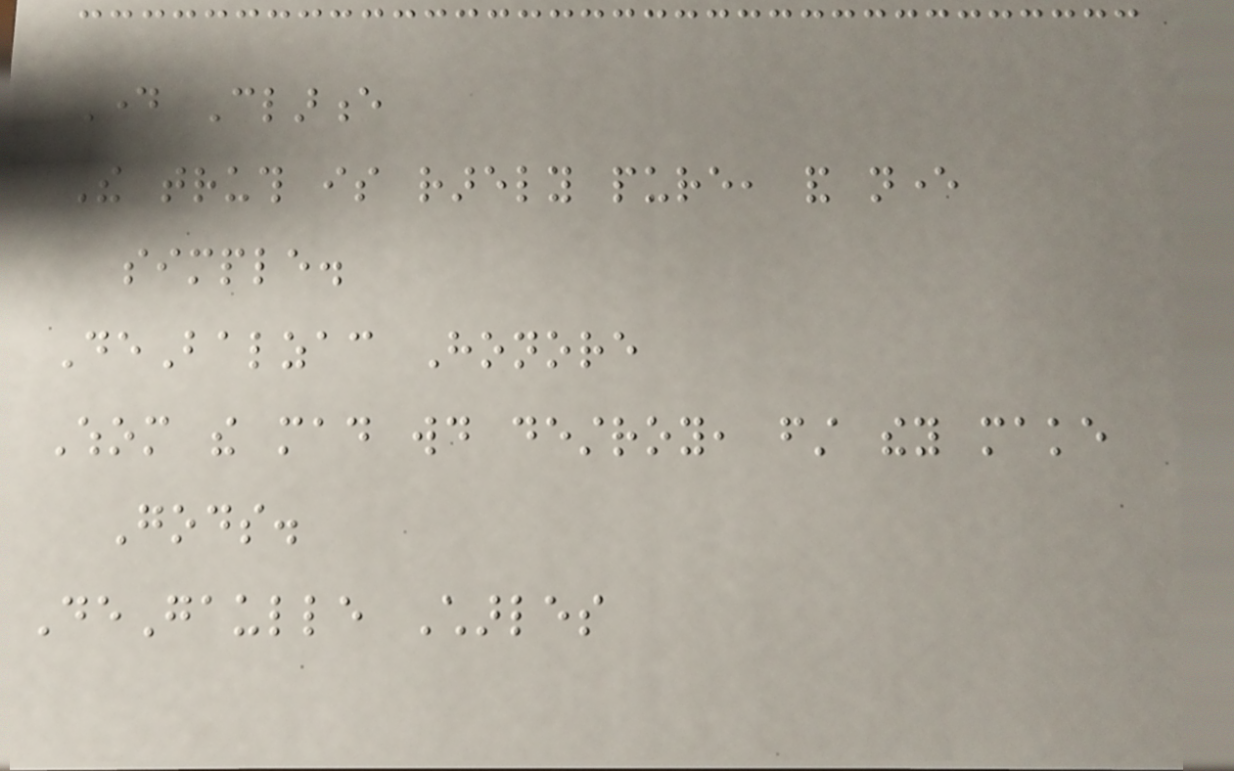Day Clarence
The truth is rarely pure, and never
simple.
DeBalzac Honore
Whom the mad would destroy, first they make
Gods.
DeGaulle Charles
